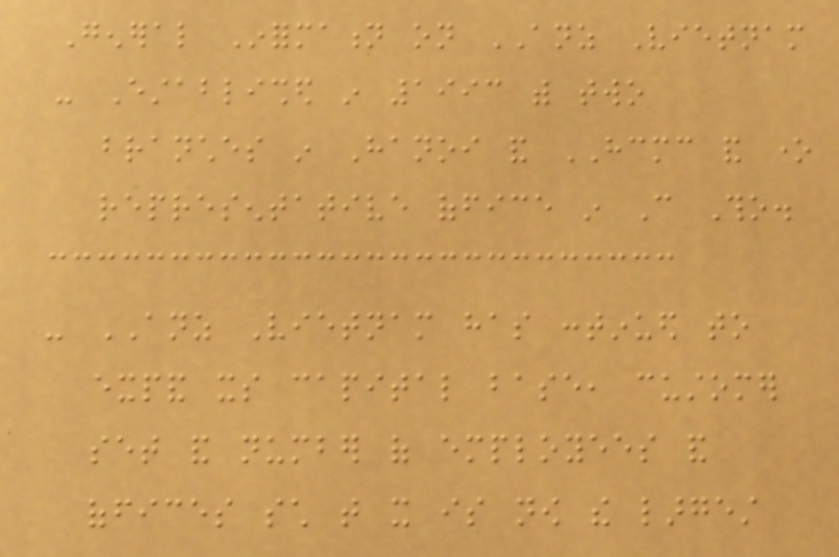General Information on ANZ Vietnam
- Established in 1993 with two
branches in Hanoi and HCMC and one
representative office in Can Tho.
- ANZ Vietnam has continued to
expand its capital base, customer
set and number of employees and
offices such that it is now the largest
